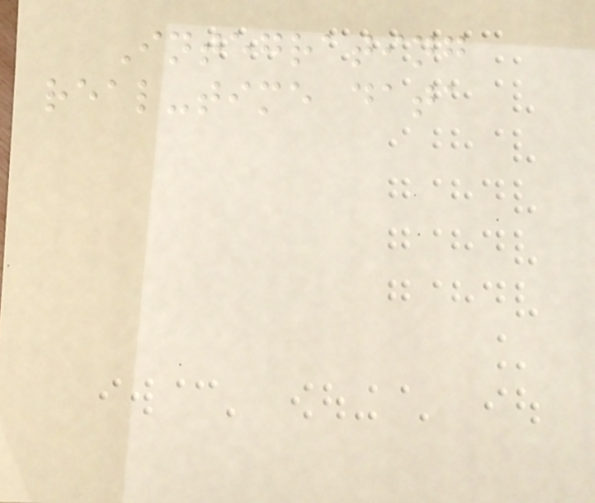Integrating
real-time data
